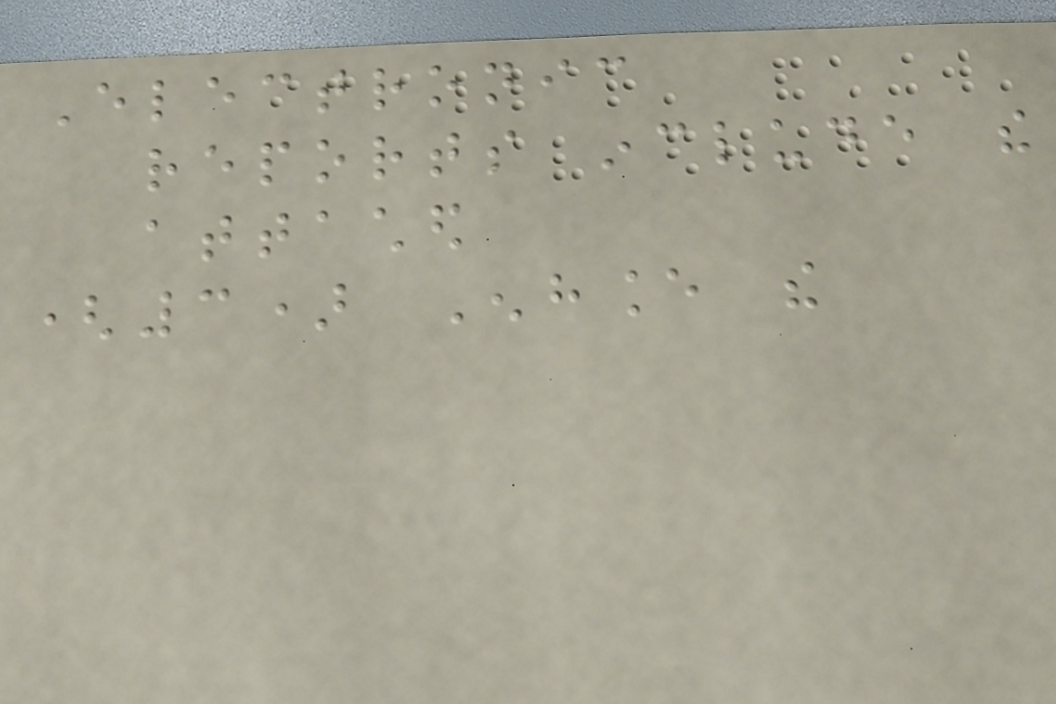Electronic
reports include the
attached
(3) Enhance the
